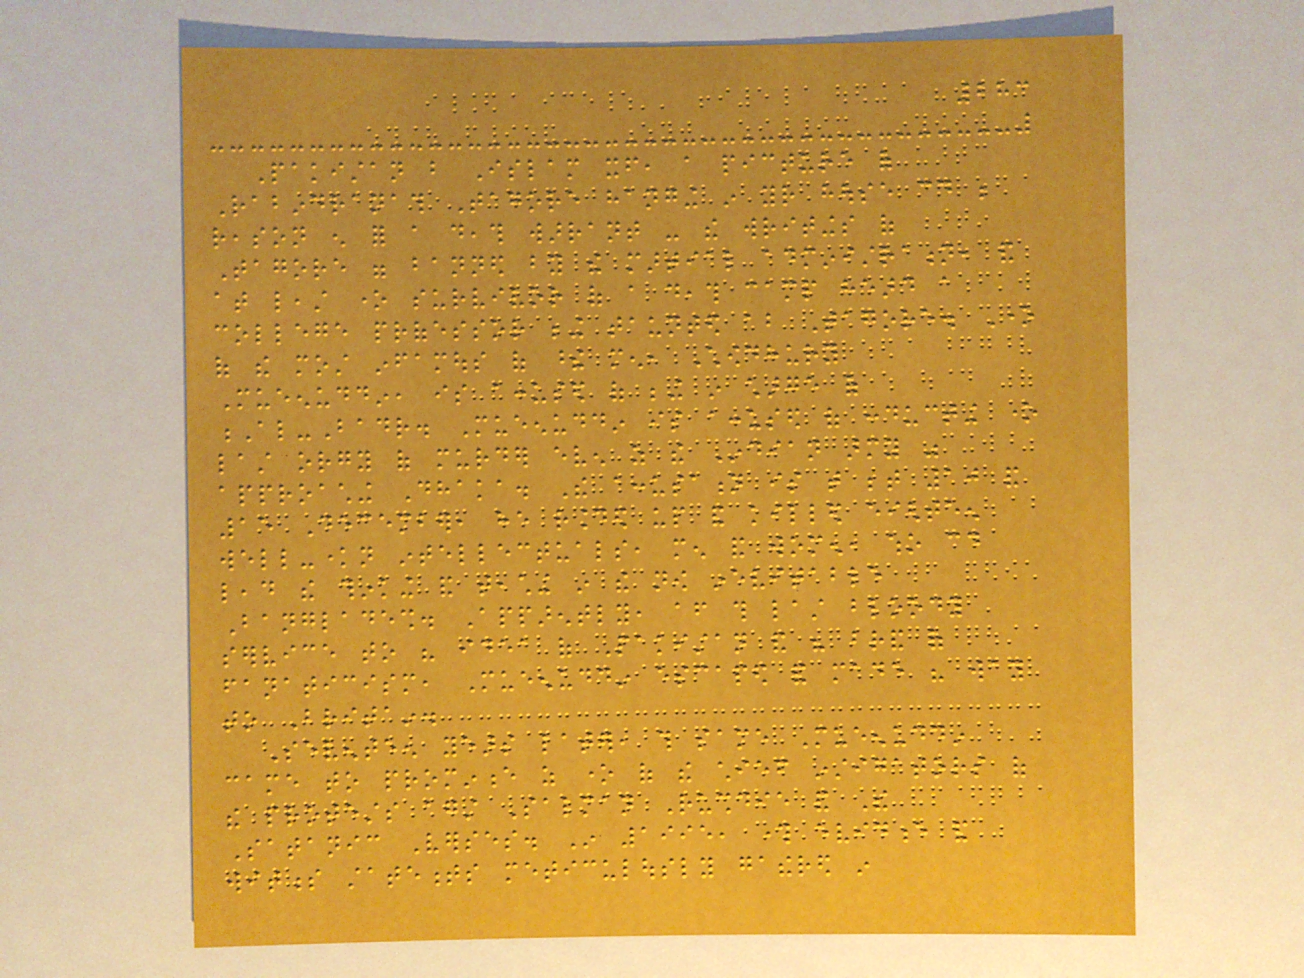283
Pakistan but Islam itself, a picture of
Rabindranath Tagore hanging in your house could be
reason enough for a death warrant - the writings of
Tagore were banned by the martial administration, and
at least one survivor of a death camp heard a
college professor being taunted about Tagore. One
of the most infamous of these men, Chowdhury
Mueenuddin, is accused of being in charge of
Al-Badr. Mueenuddin is accused of conducting one
last orgy of murder even as the Indian army was
approaching Dhaka. The accusation is that between 10 and
15 December, he rounded up and killed eighteen
well-known intellectuals, men and women, who could
lead the thinking and teaching in the now inevitable
Bangladesh. Apparently, after this last bloody
service to his idea of Pakistan and his brand of
fanaticism, Mueenuddin escaped and made his way
to Britain.
Seventeen years later, this same Mueenuddin
came to prominence as one of the chief instigators of
the protests against Salman Rushdie and The
Satanic Verses. In 1995, through evidence and
witness statements meticulously gathered in
